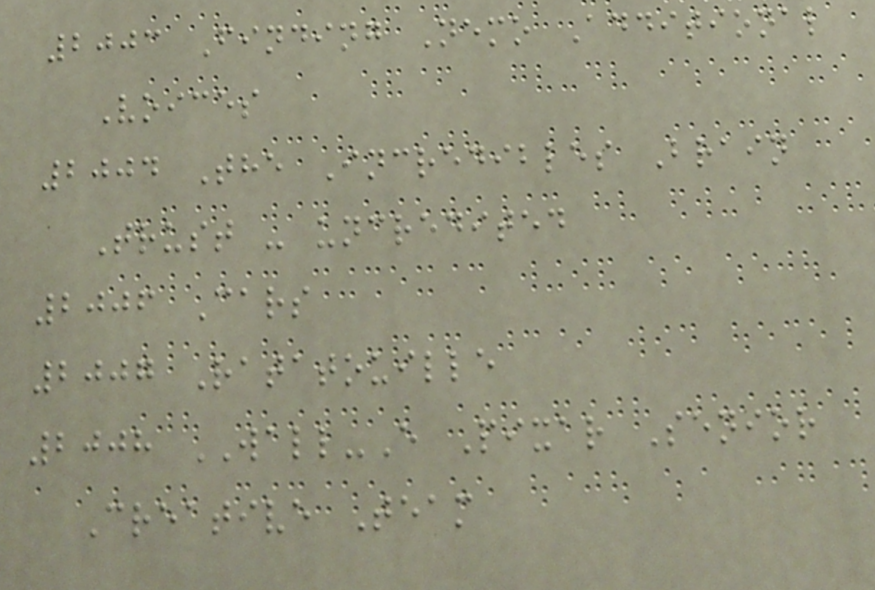2003 Finding Nemo Additional
Voices
2004 The Incredibles Brain
Trust - uncredited
2006 Cars
2007 Ratatouille
2008 WALL-E Pixar Senior
Creative Team
